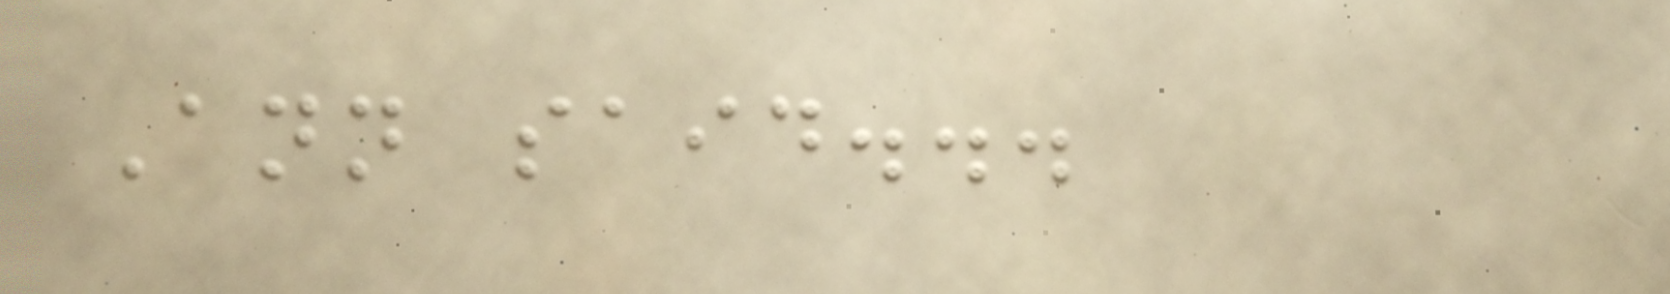Ann said...
